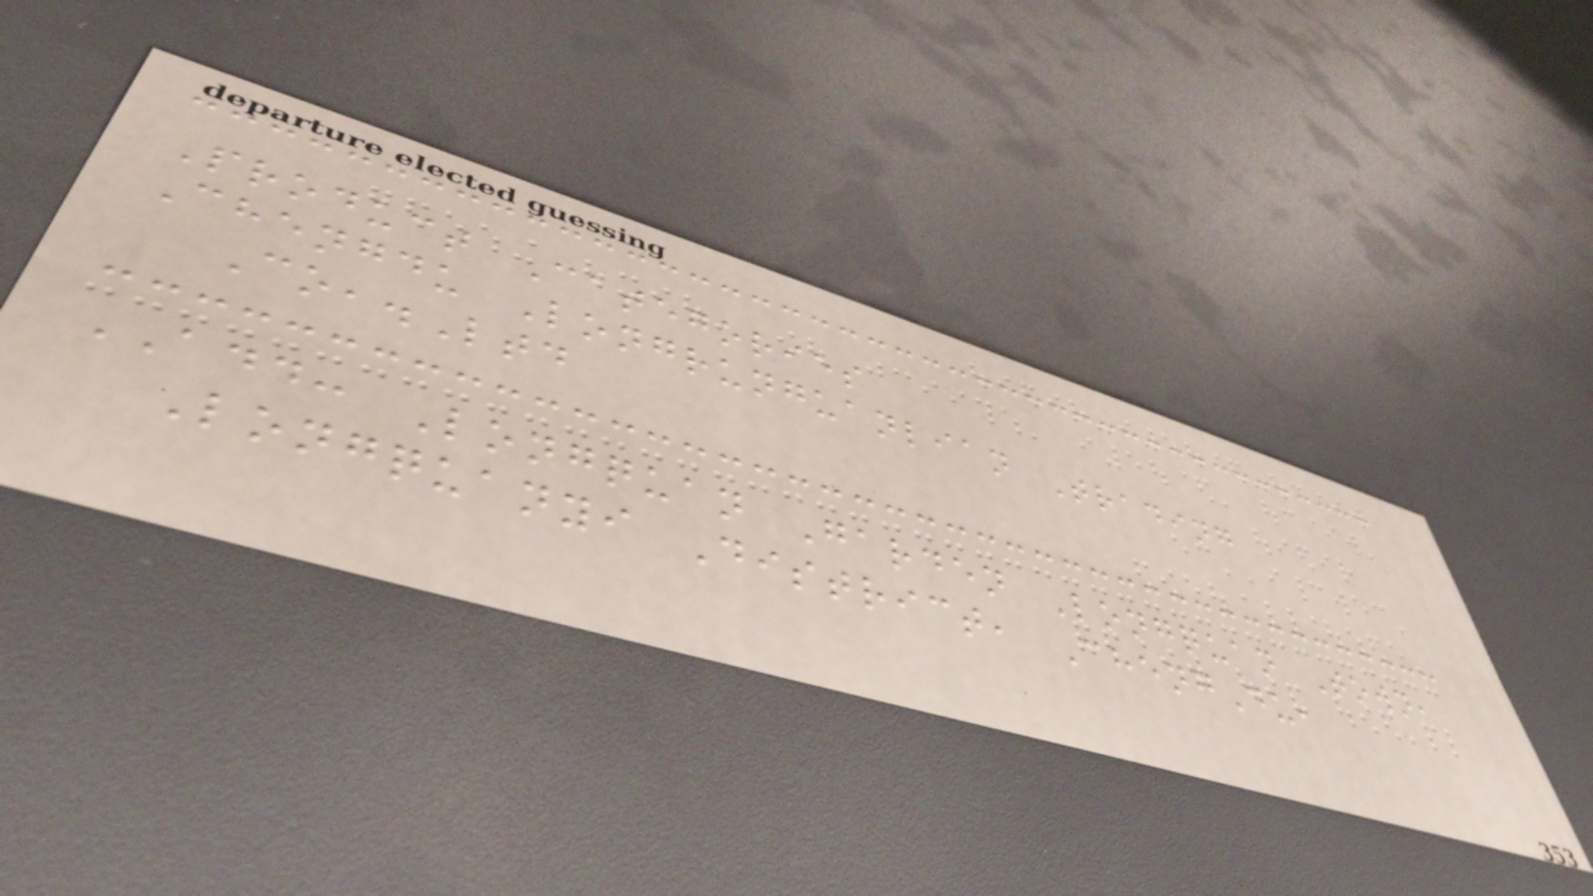Product Categories
Chengdu Longrunguanlian Trading
Co,.Ltd
ADD: Longquan Garden Longquan Town,
Longquanyi District, ChengDu,
